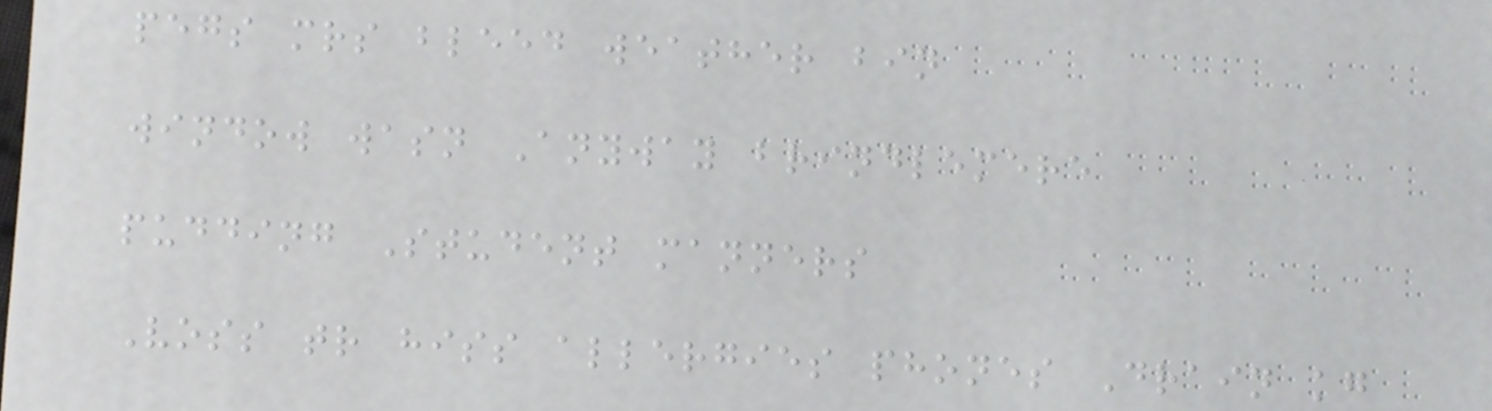pegs mrs bleed weather bin
window wasn Anyway brindlemere
pudding Student manners
Voss tr hiss allergies phones Drain kg
